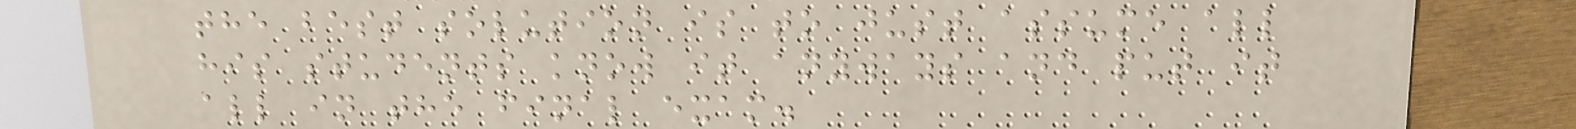the best solution is to just assume all
his students know it anyways and put it
all in the final exam.
